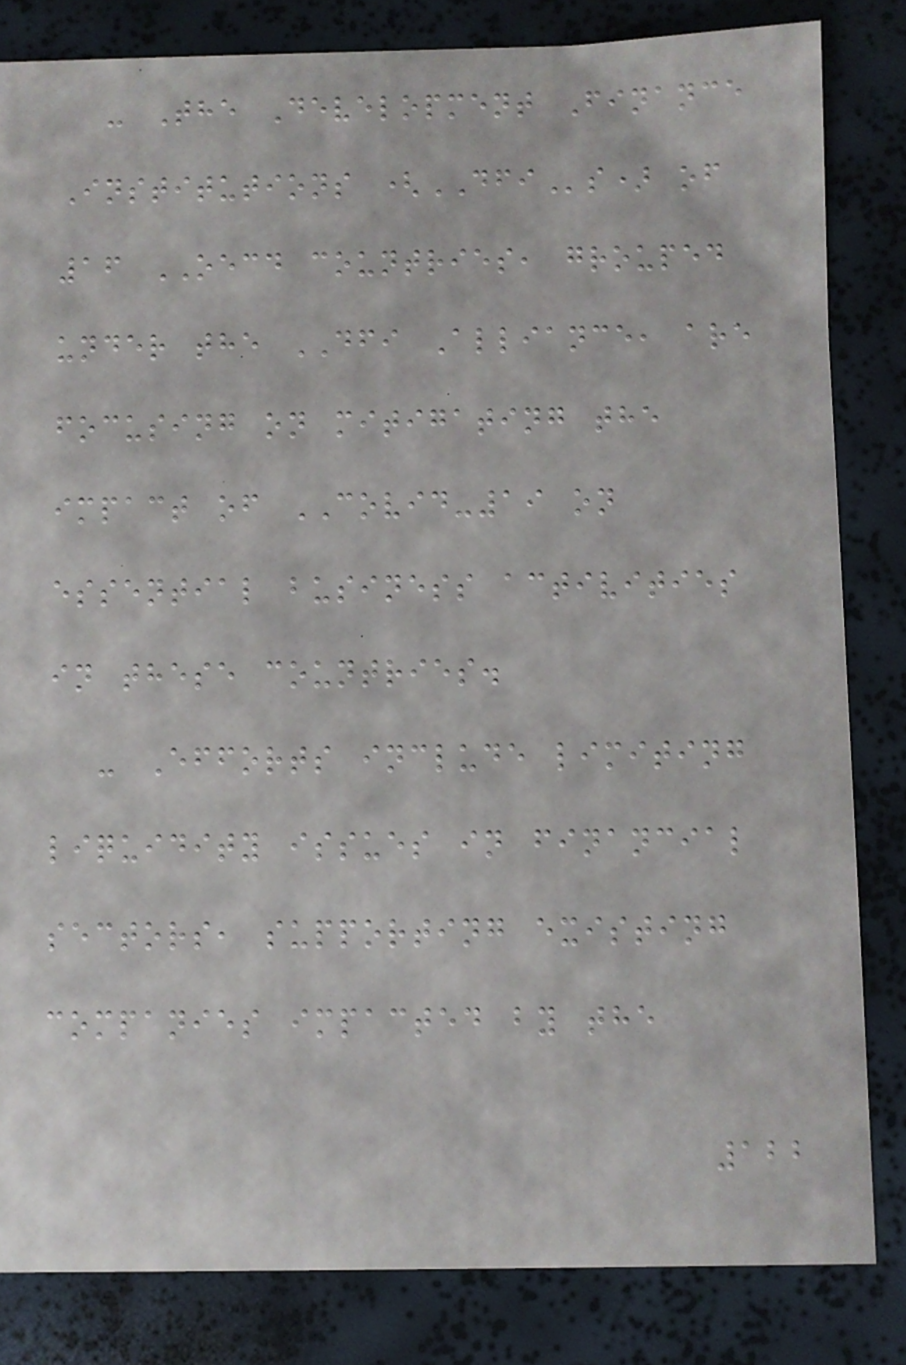- The Development Finance
Institutions (DFIs) of
16 OECD countries, grouped
under the DFI Alliance, are
focusing on mitigating the
impact of COVID-19 on
essential business activities
in these countries.
- Efforts include limiting
liquidity issues in financial
sectors, supporting existing
companies impacted by the
122
